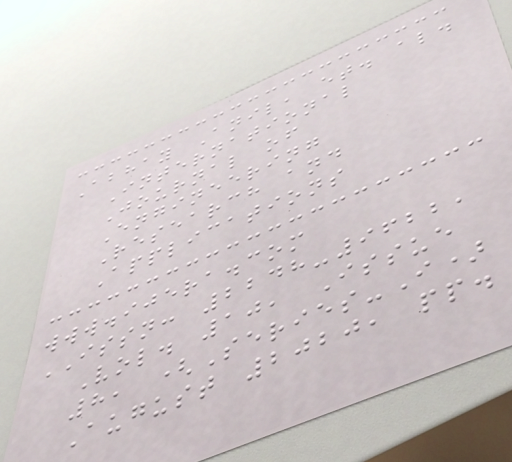Abhay Anil, et. al.
International
Journal of
Engineering
Research and
Applications
www.ijera.com
ISSN: 2248-9622,
Vol. 10, Issue
8, (Series-I)
August 2020, pp.
